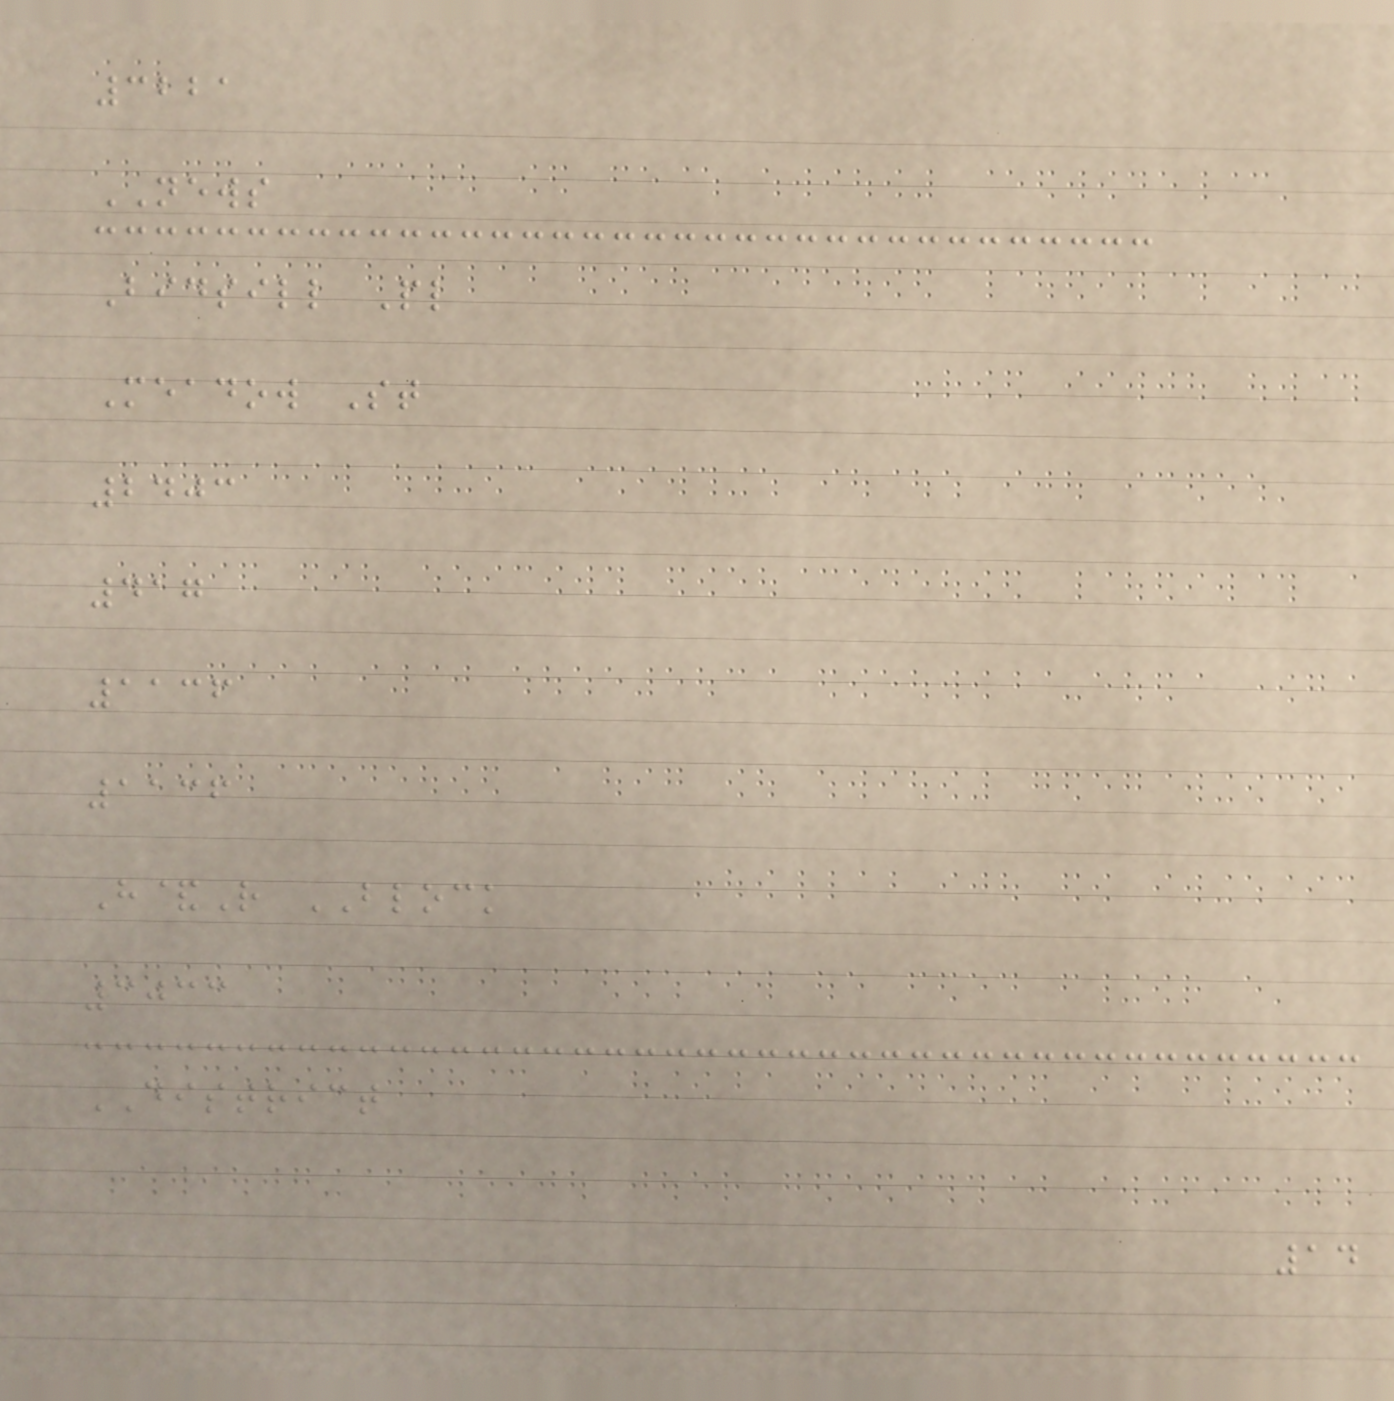3221
NEWS
Bidsill Pl
Meadow St
2403
417
1136
1136
H&R BLOCK
3033
DISTRICT
14
